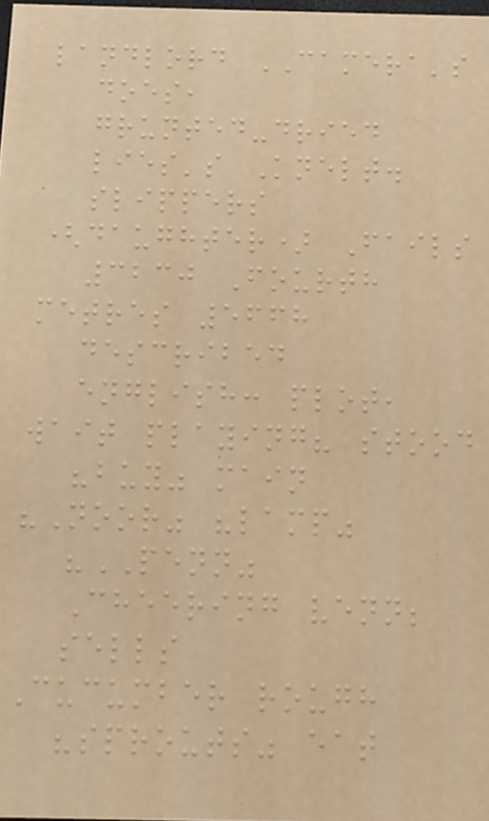landlord CAMERA's
does,
grunted-dried
lies's Knelt.
slippers
(daughter) Fails
3230 Fourth
metres 5668
described
english: plot,
wait playing? stood
"buy" main
"Noor" "lamp"
"PENN"
Cheering venn;
sells
Cucumber rough
"sprouts" eat
